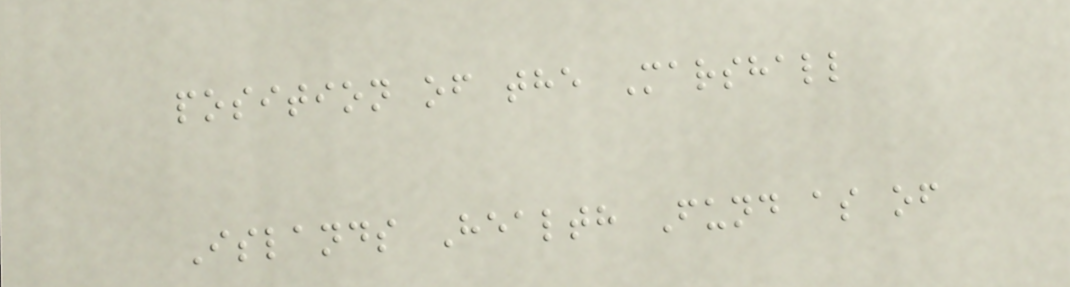position of the Marshall
Islands Health Fund as of
